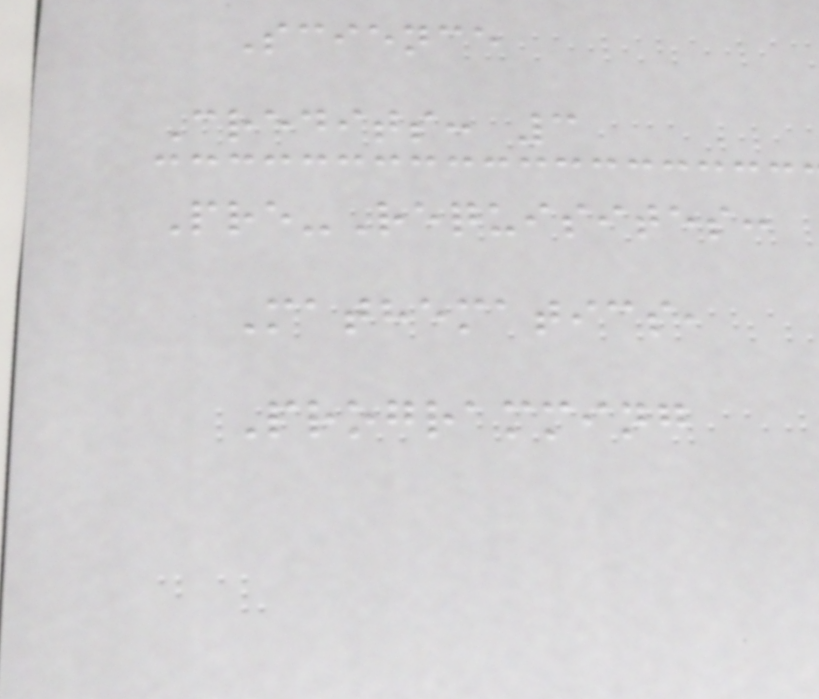Science
Credits: 3
Pre-Requisites:
Mathematics,
Programming
